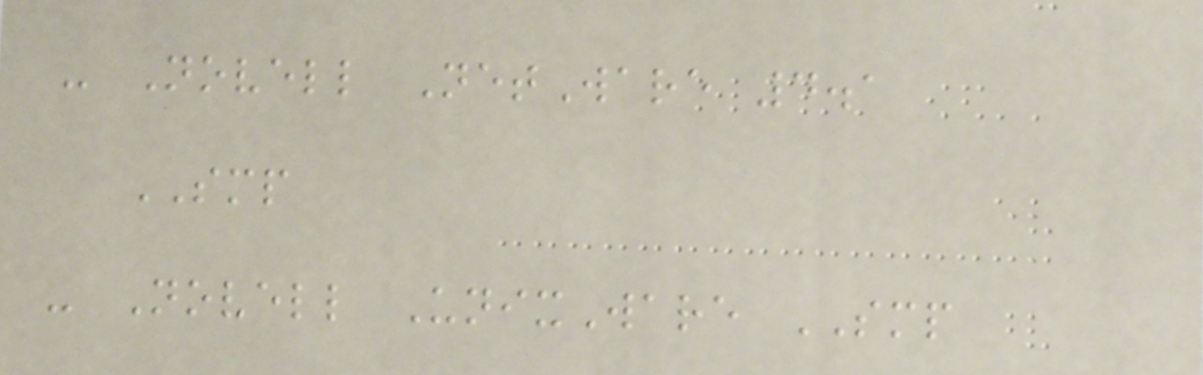- Novell NetWare 4.1
SMP
- Novell UnixWare SMP
